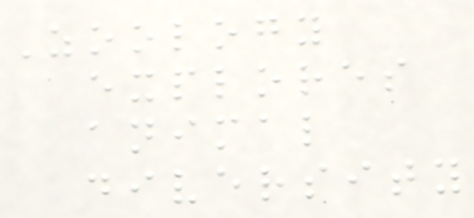Zoology
explores
animal
diversity
